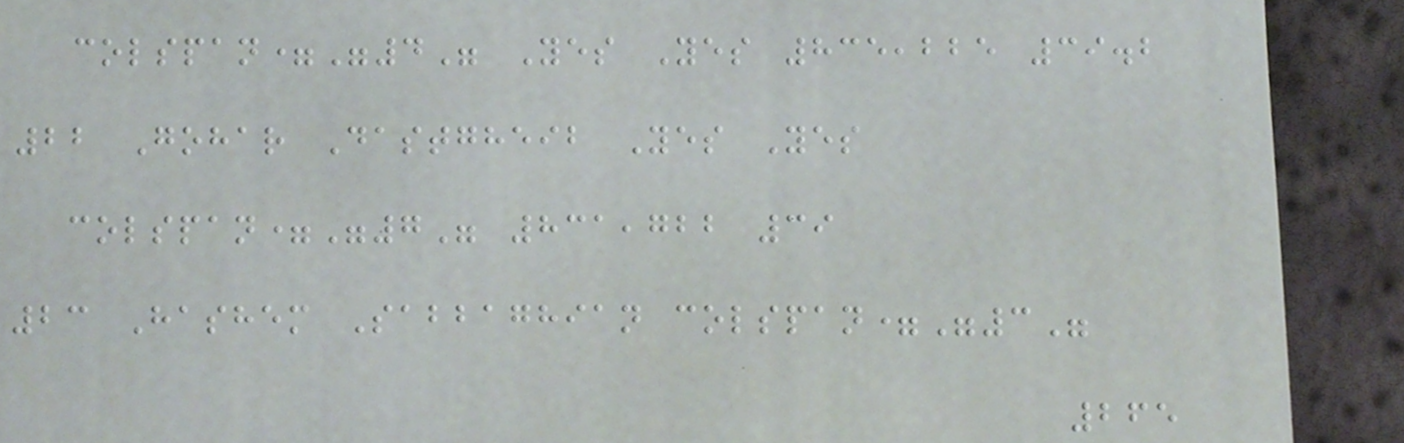colspan="4" Yes Yes 835,225 39.2
22 Gohar Dastgheib Yes Yes
colspan="7" 831,722 39
23 Hashem Sabbaghian colspan="3"
265
